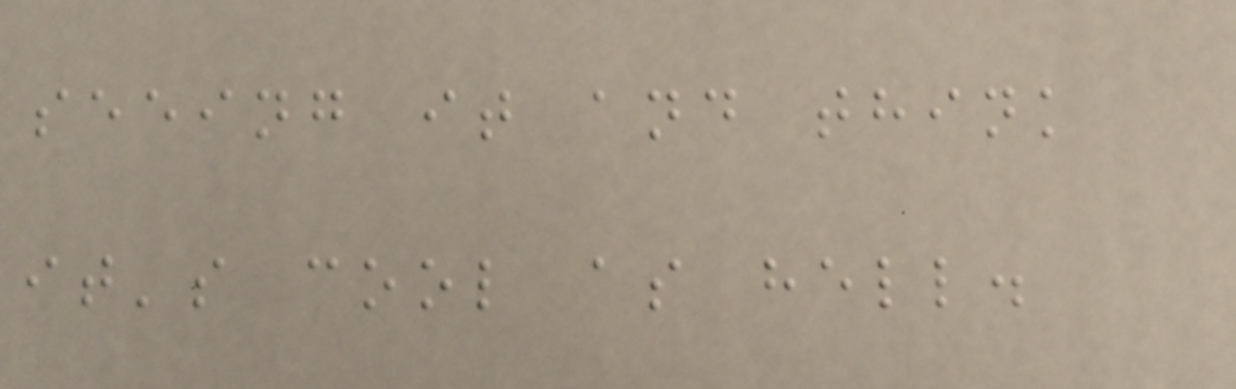seeing it and think
it's cool as hell.
